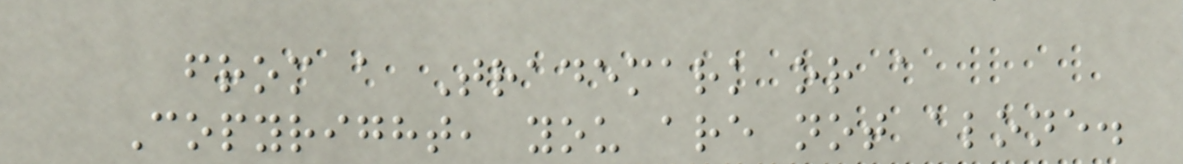from a Trademark or a
Copyright, you are not alone.
